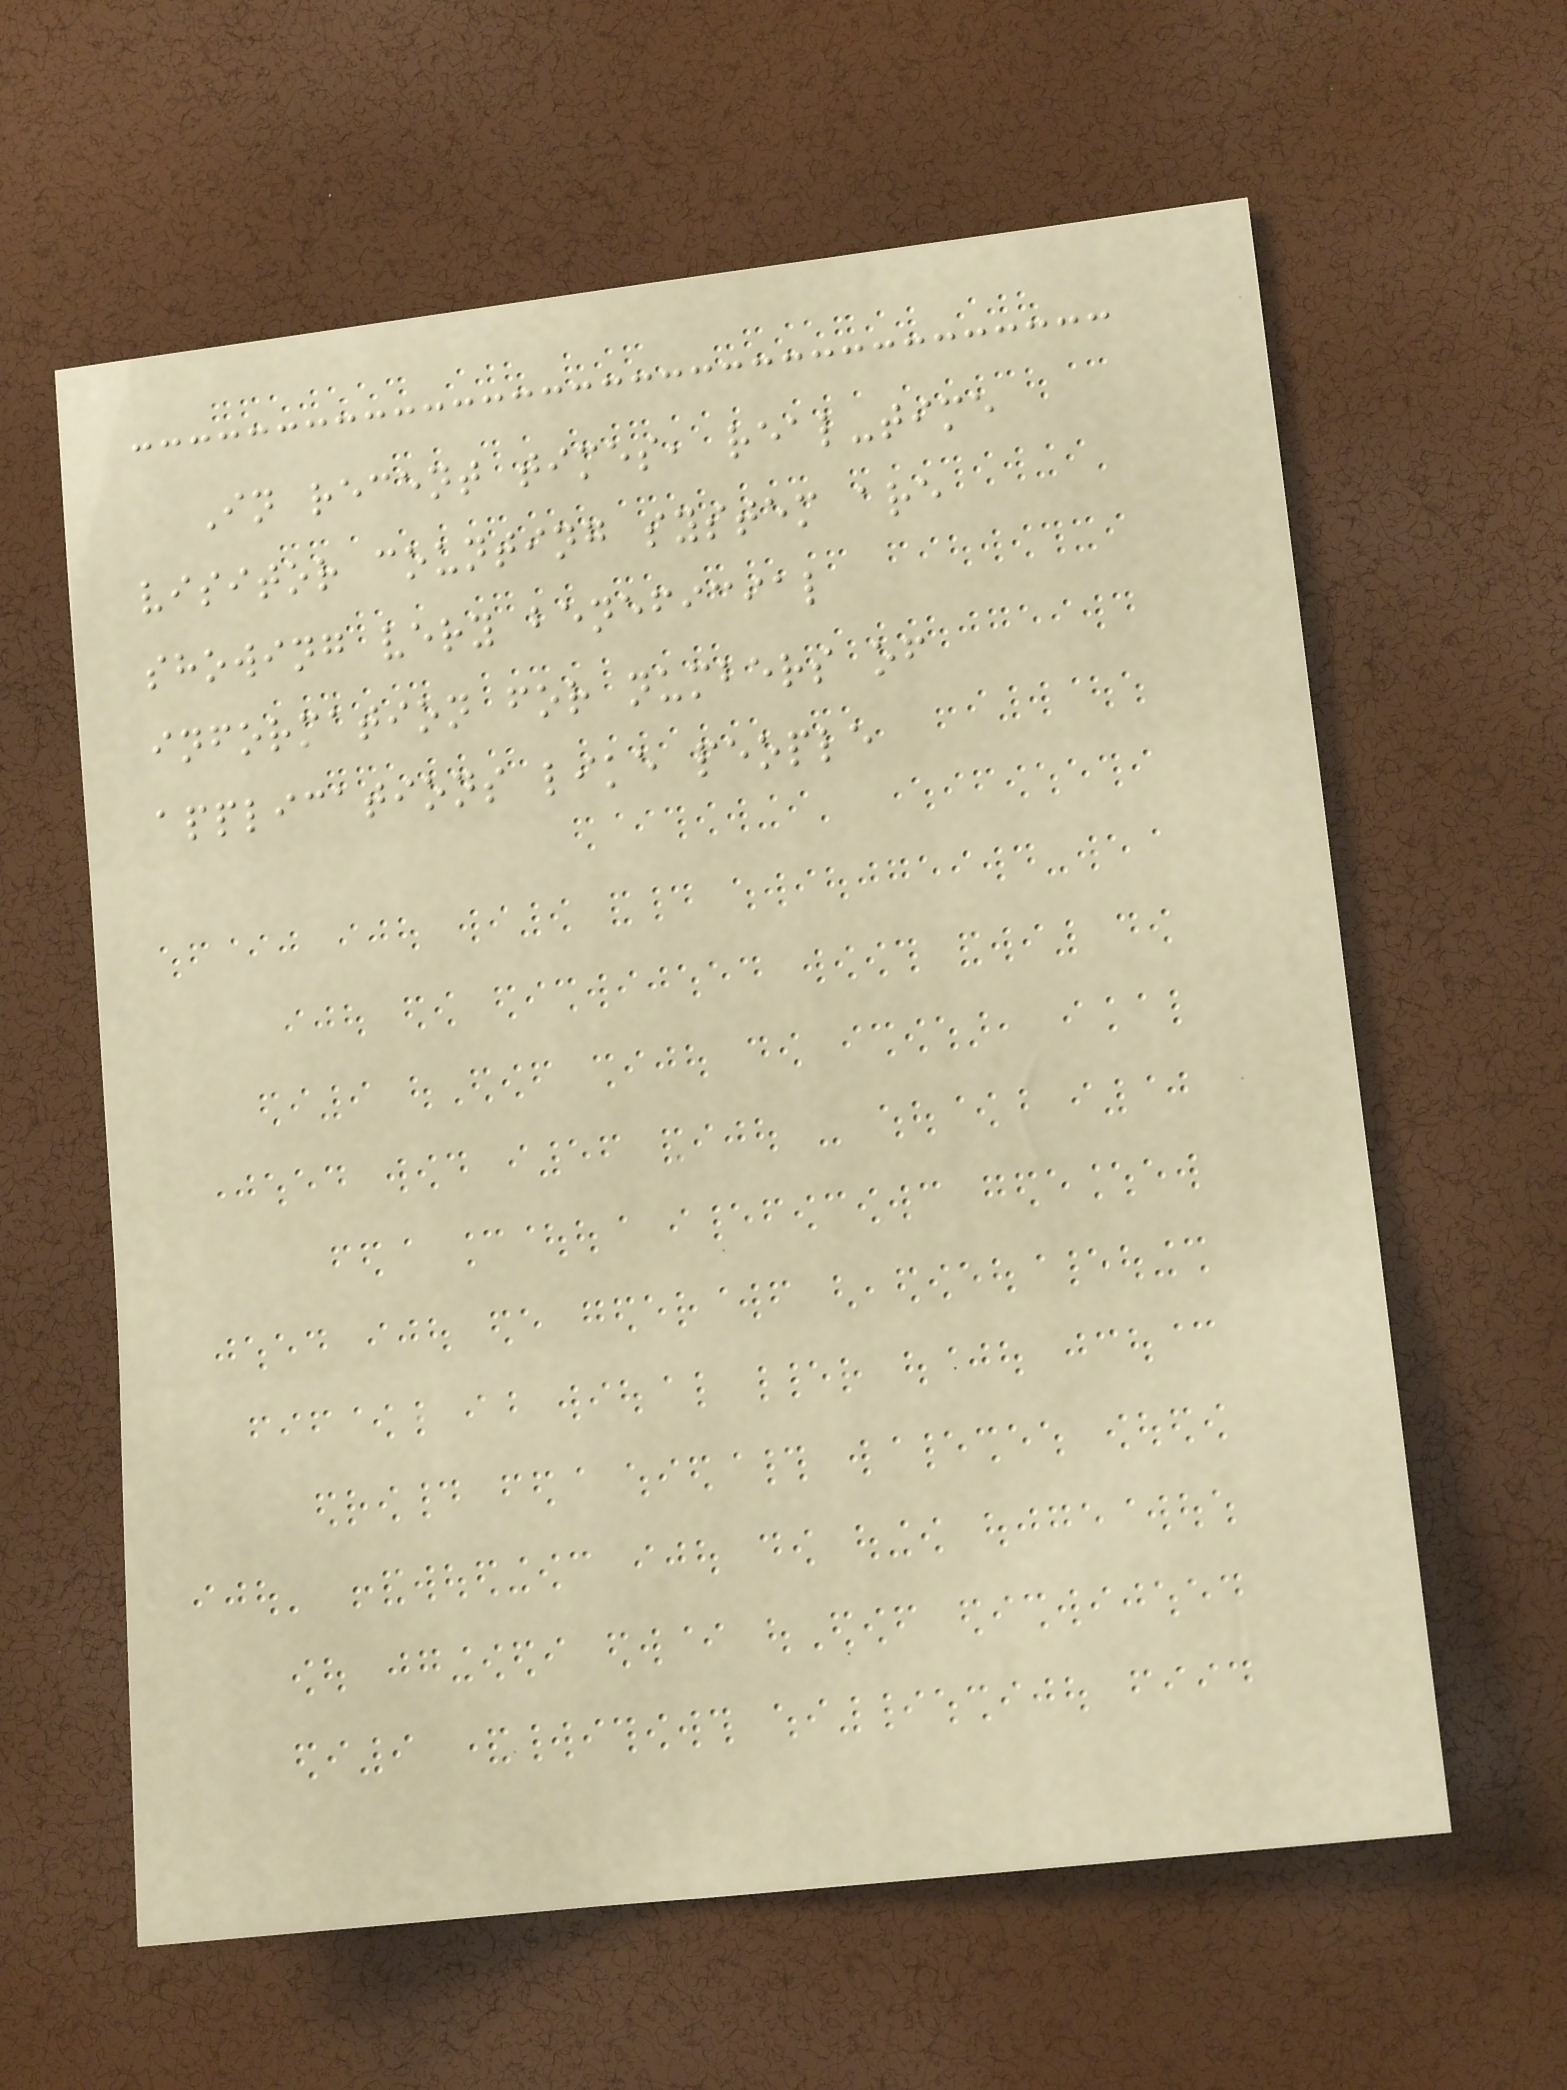In recent times, real-time
visitor counting system are
showing very beneficial
information for numbers of
applications like people
